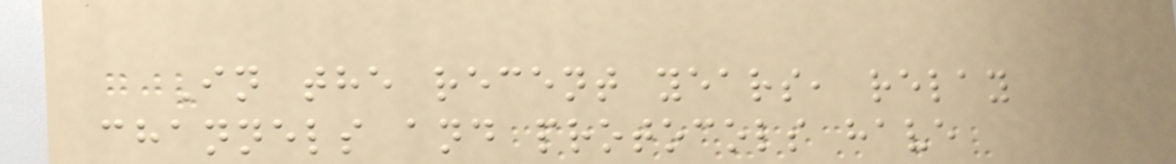In the recent years, relay
channels and protocols have
